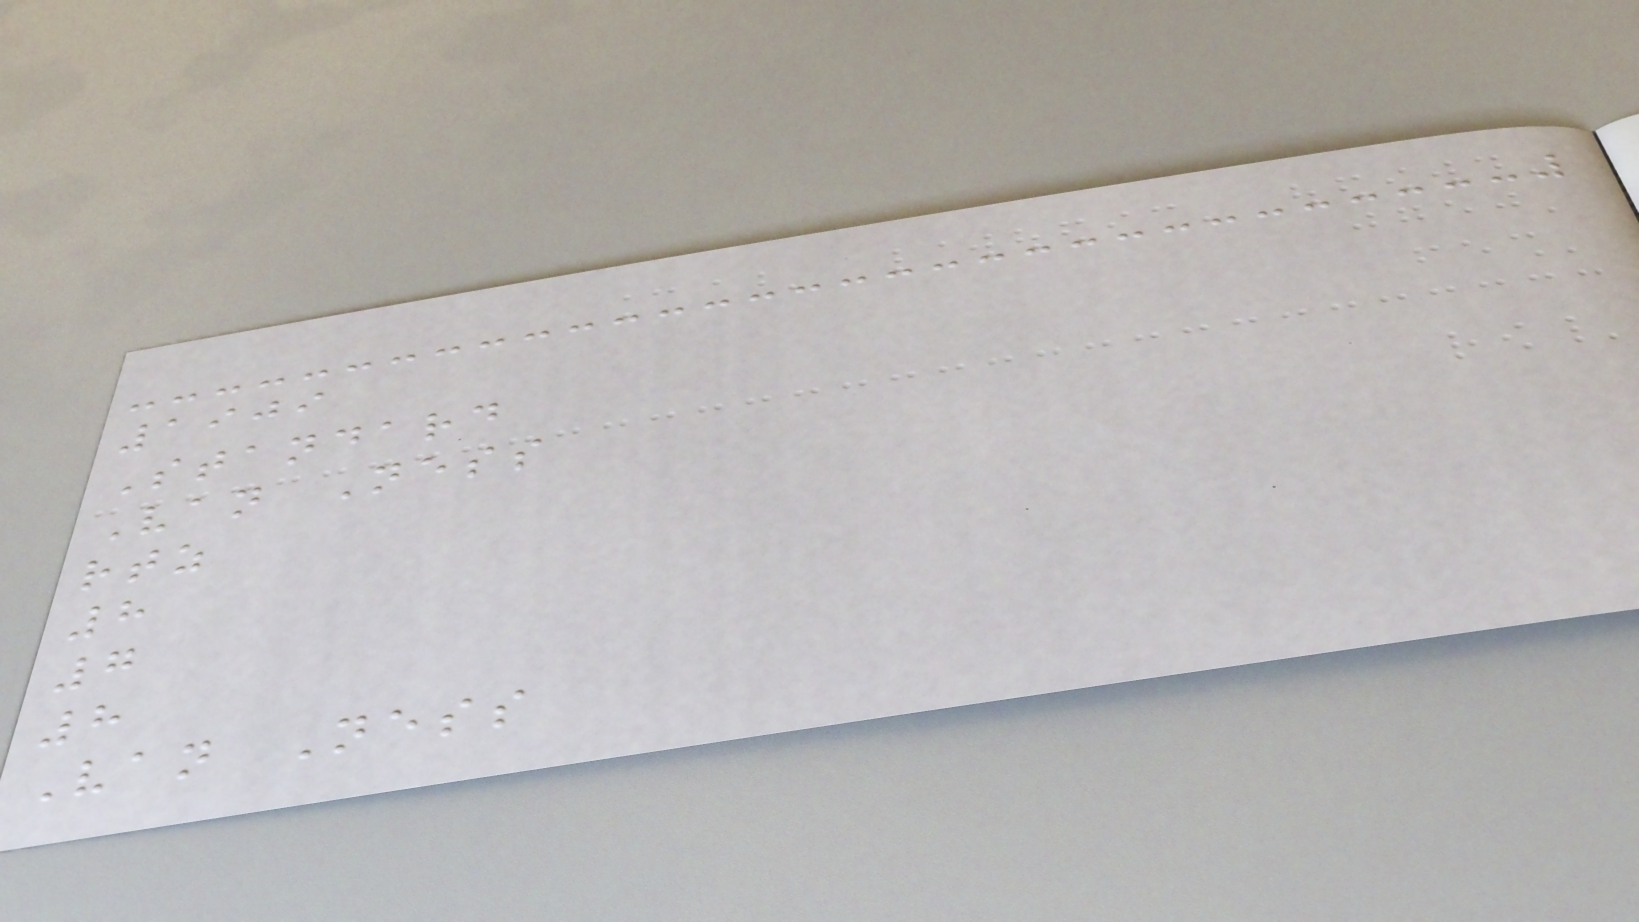1909
Standard
Van Ness
rtz
8
7
8
Van Ness
